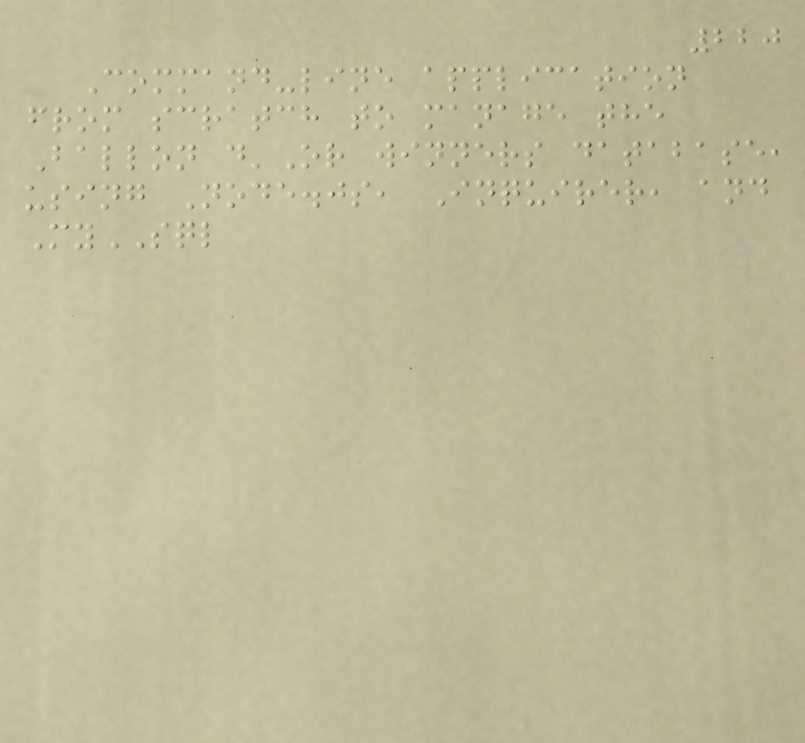220
Command-line application
from scratch to manage the
Ballon d'Or winners database,
using Node.js, Inquirer, and
MySQL
